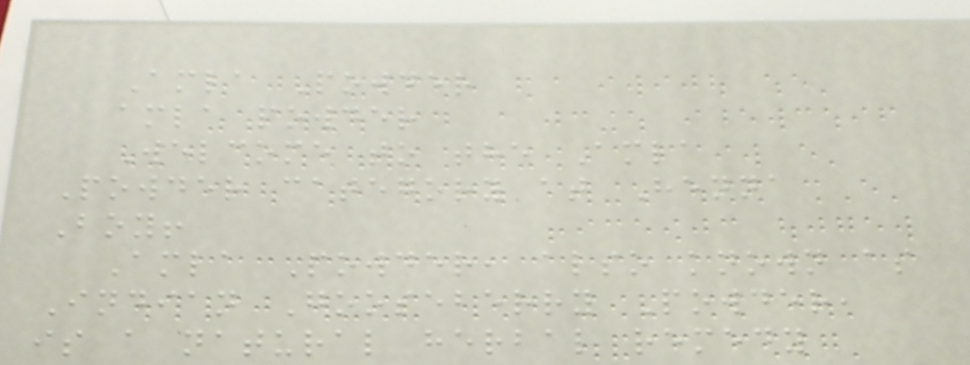Amla Powder
amla powder
Welcome to the Amla
Powder category at Henna
Boy!
Amla Powder, also known as
Indian Gooseberry Powder,
is a natural herbal remedy
